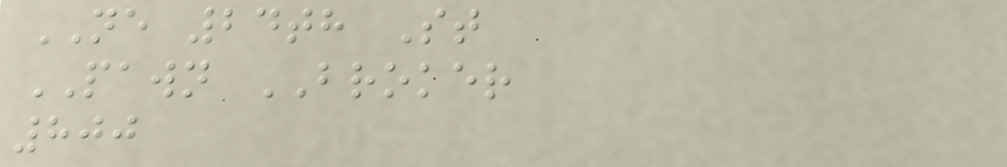NE 24th St
PAWN BROKER
800
